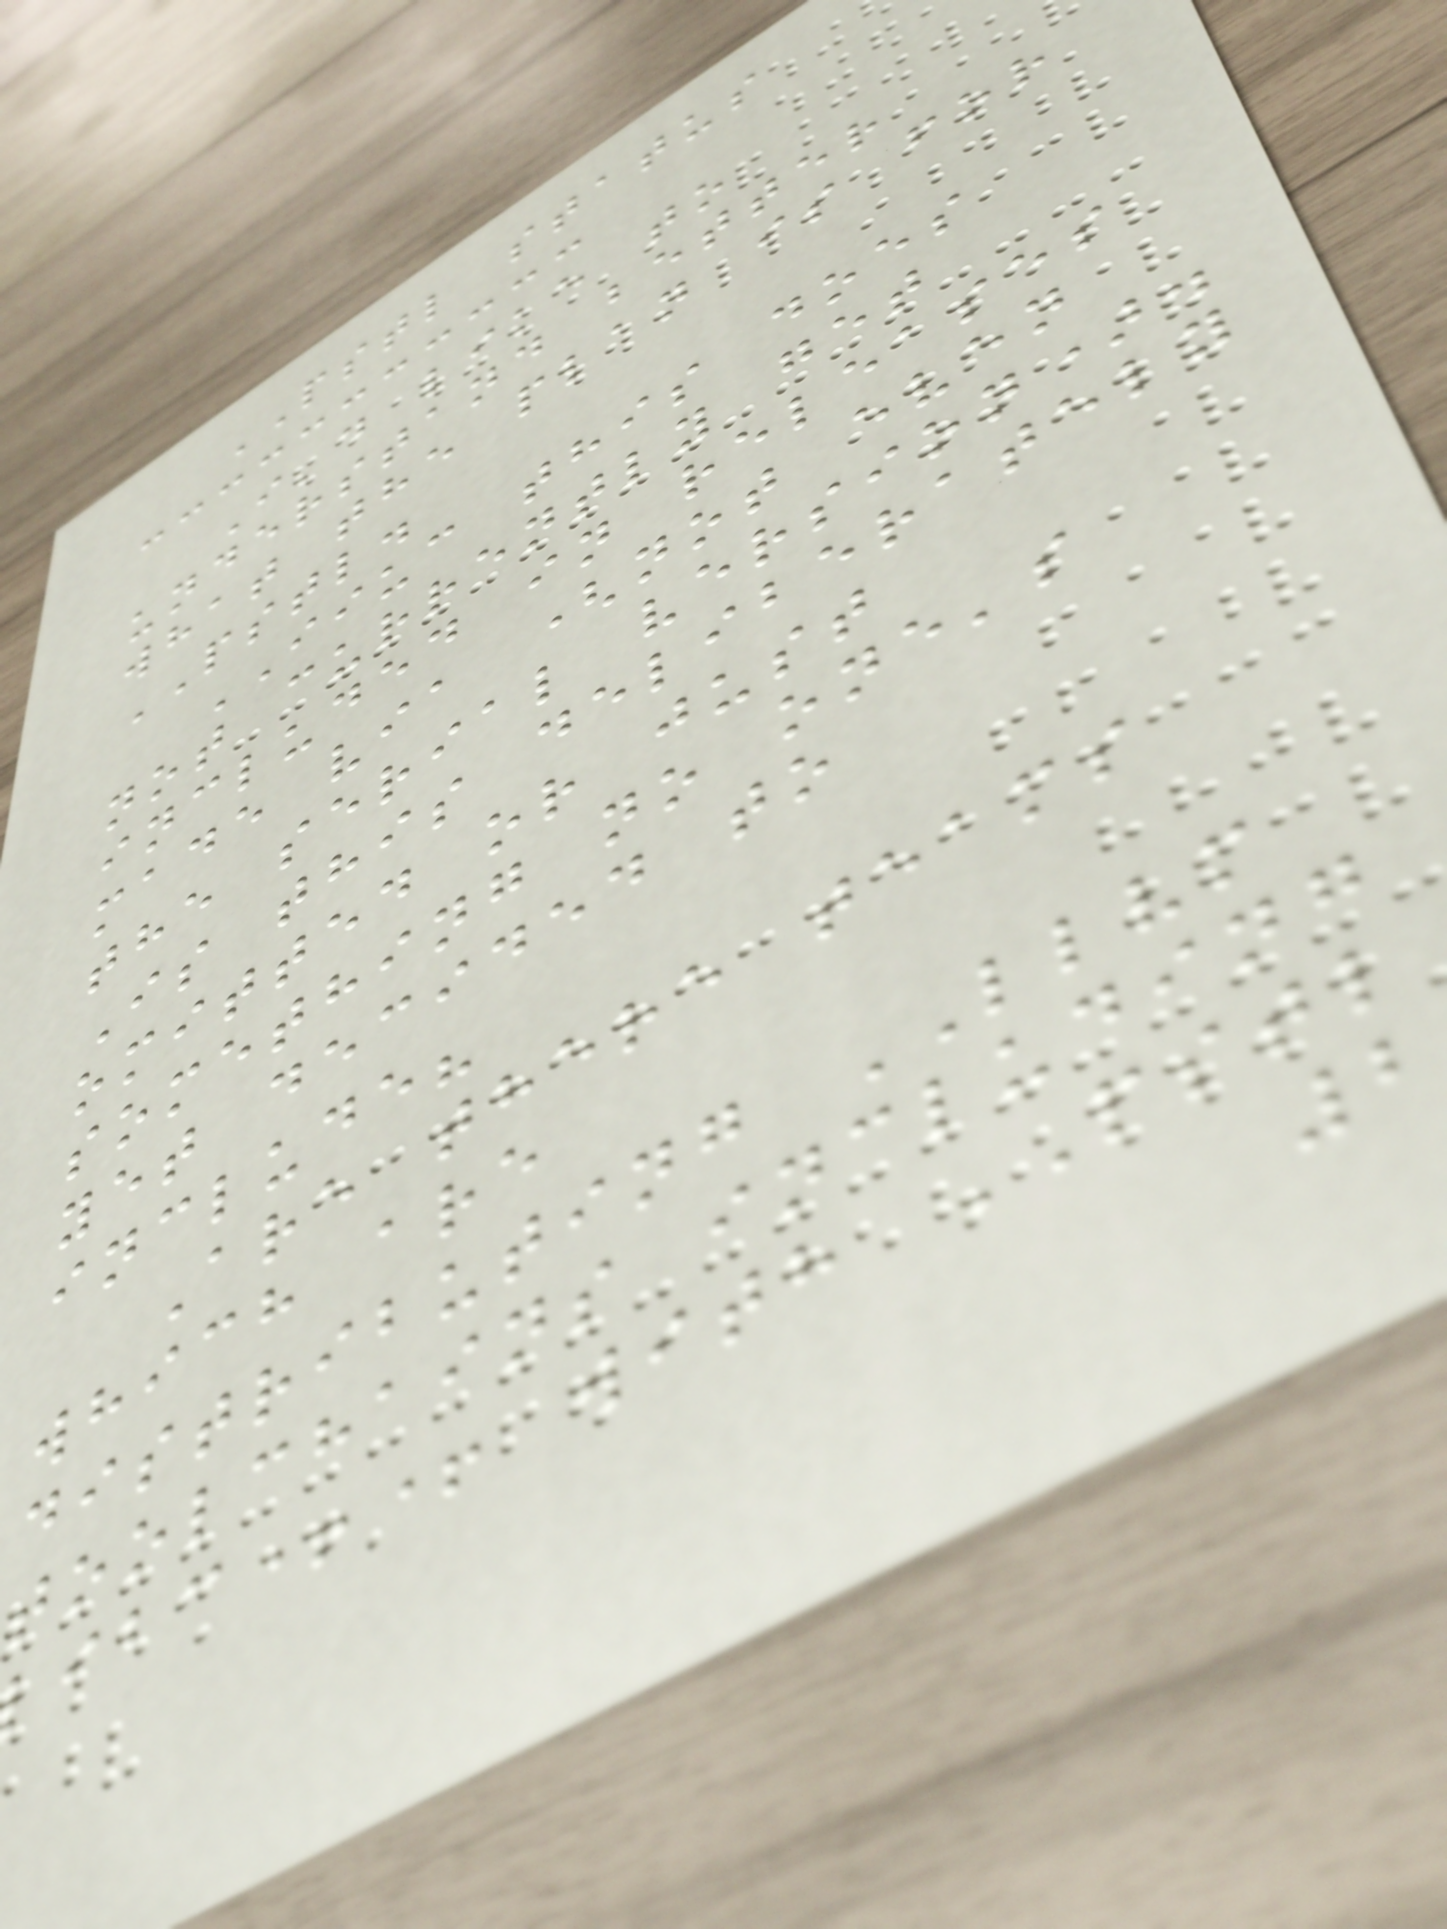PSTL status
I'd like to
understand better
what the plan is for
PSTL.
IIUC this does
not currently get
included in releases
made via (not even
the serial version).
Is this deliberately
omitted or just
something no one's
yet decided to
include?
Are there teams
which are
distributing LLVM
toolchains including
ibc++ with PSTL
